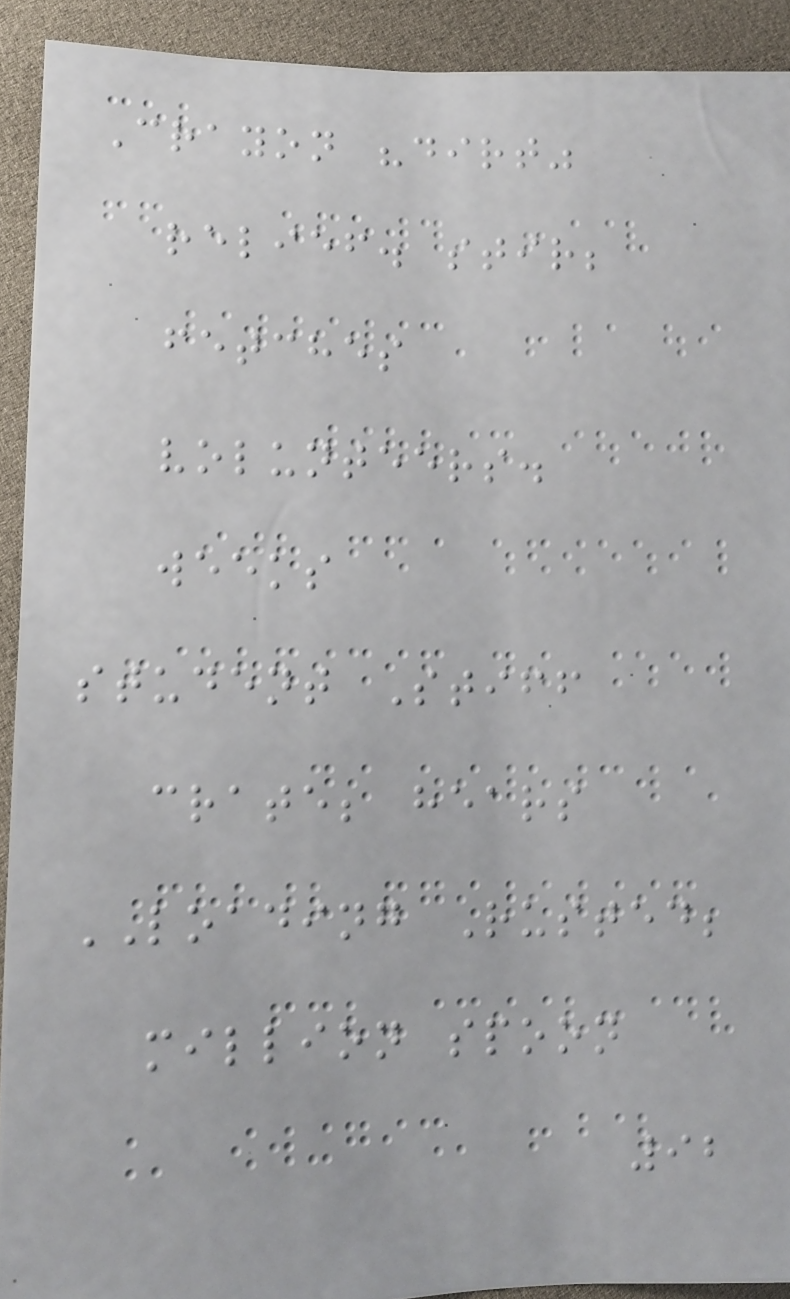Crayon "dirt"
relief. stir;
fetches
volunteers.
weeks
student Stiff
crate; hears
LOADING Rusted;
million spoon
92
